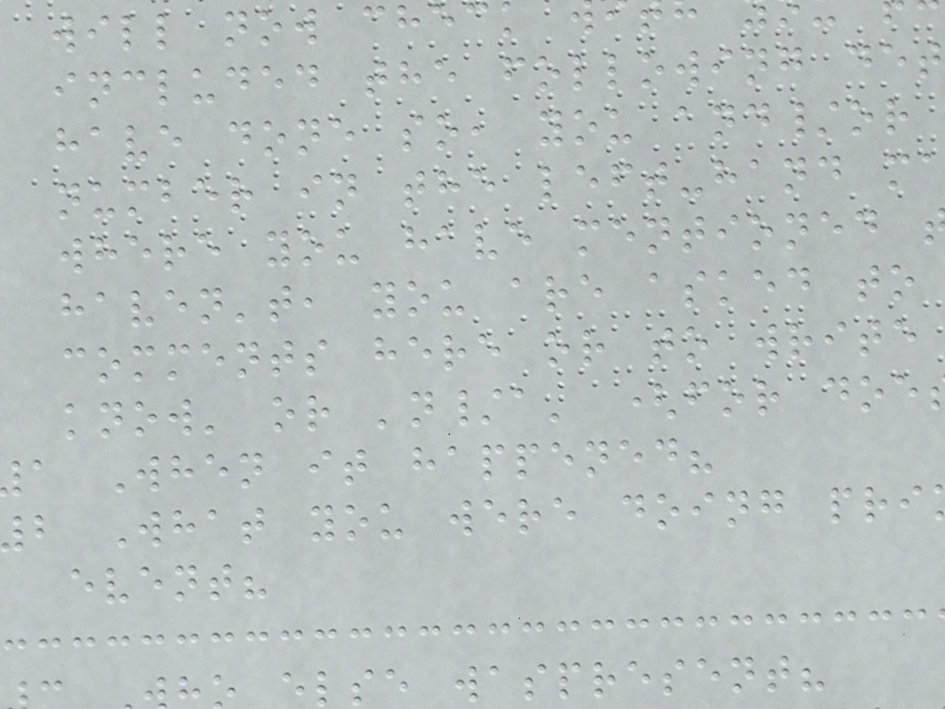will now chec
included the following det
have done so, you and/or
number in the left-hand m
where you have mentioned
haven't, you are asked to
comments here or to write
know' or 'n/a' (for doe
a When it happened?
b What you were doing pri
event?
else waspresent?
